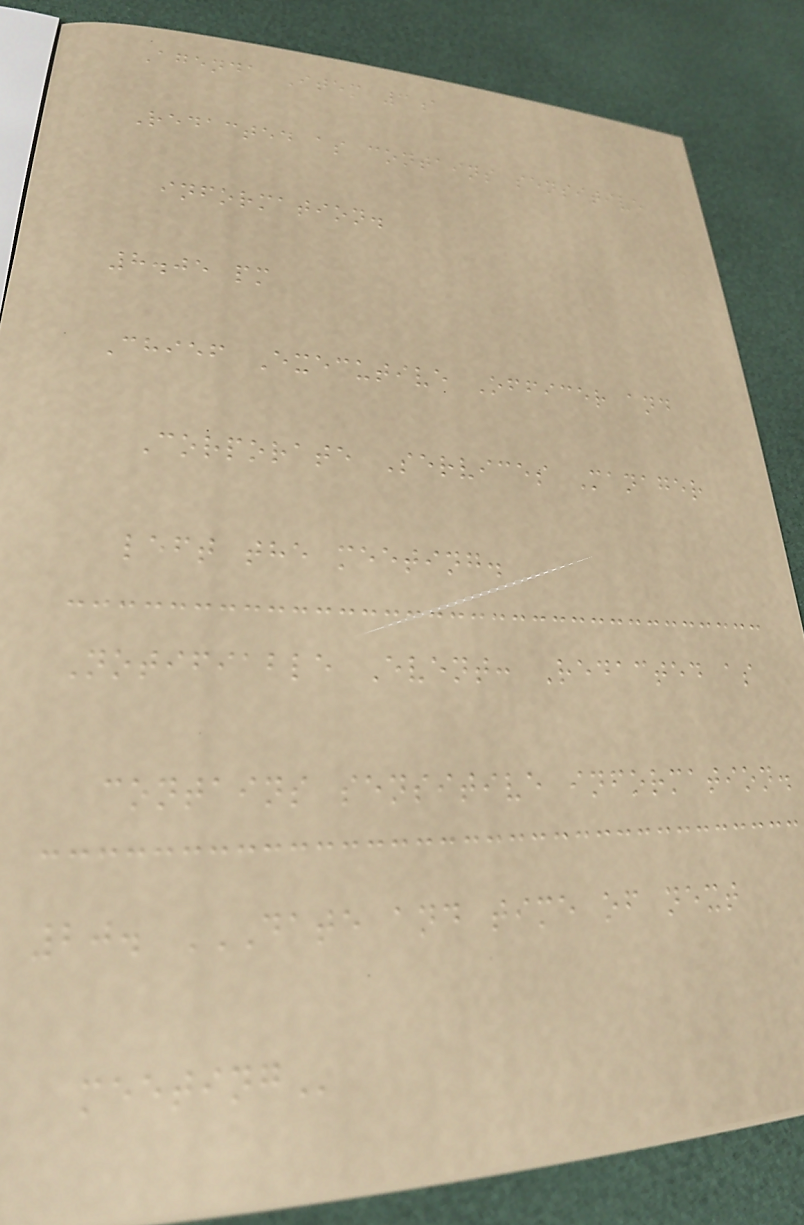Agenda Item 3a
Redacted as contains sensitive
information.
8.05 pm
Chief Executive Officer and
Corporate Services Manager
left the meeting.
Notifiable Event: Redacted as
contains sensitive information.
20. DATE AND TIME OF NEXT
MEETING
